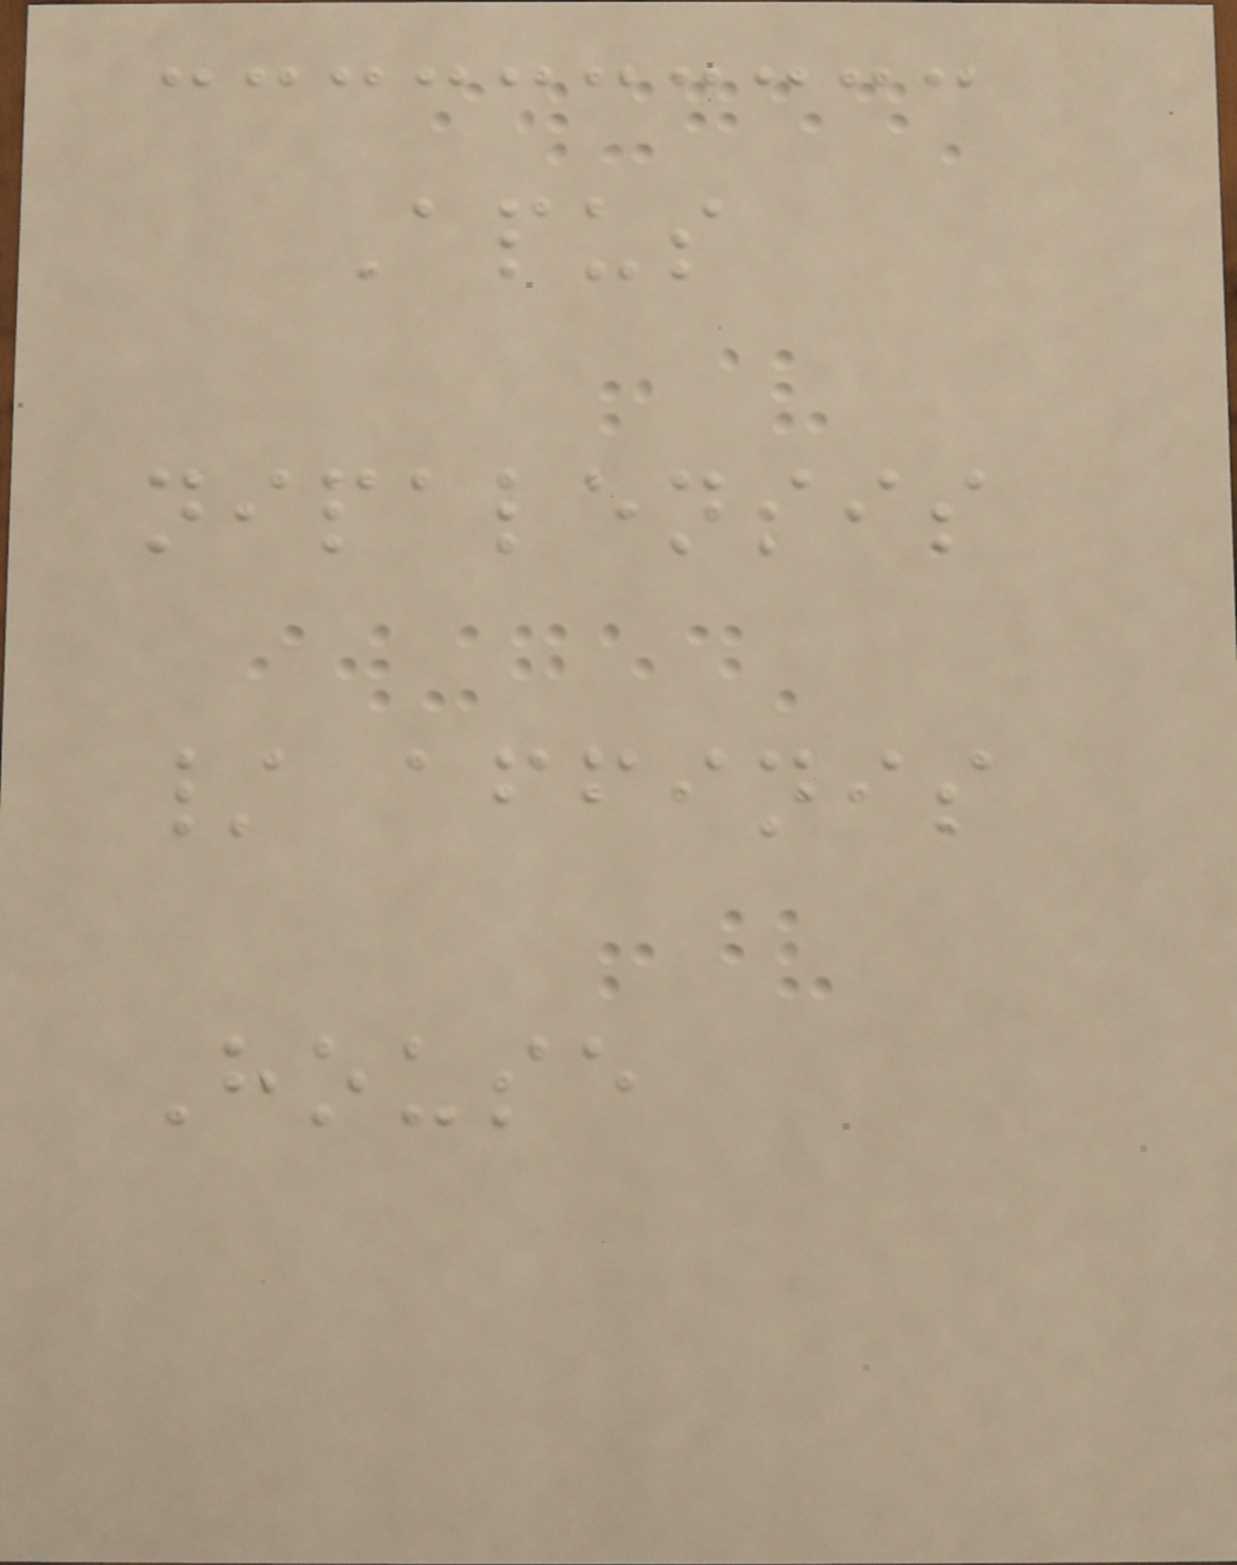Apus
nipalensis
/ affinis
House
